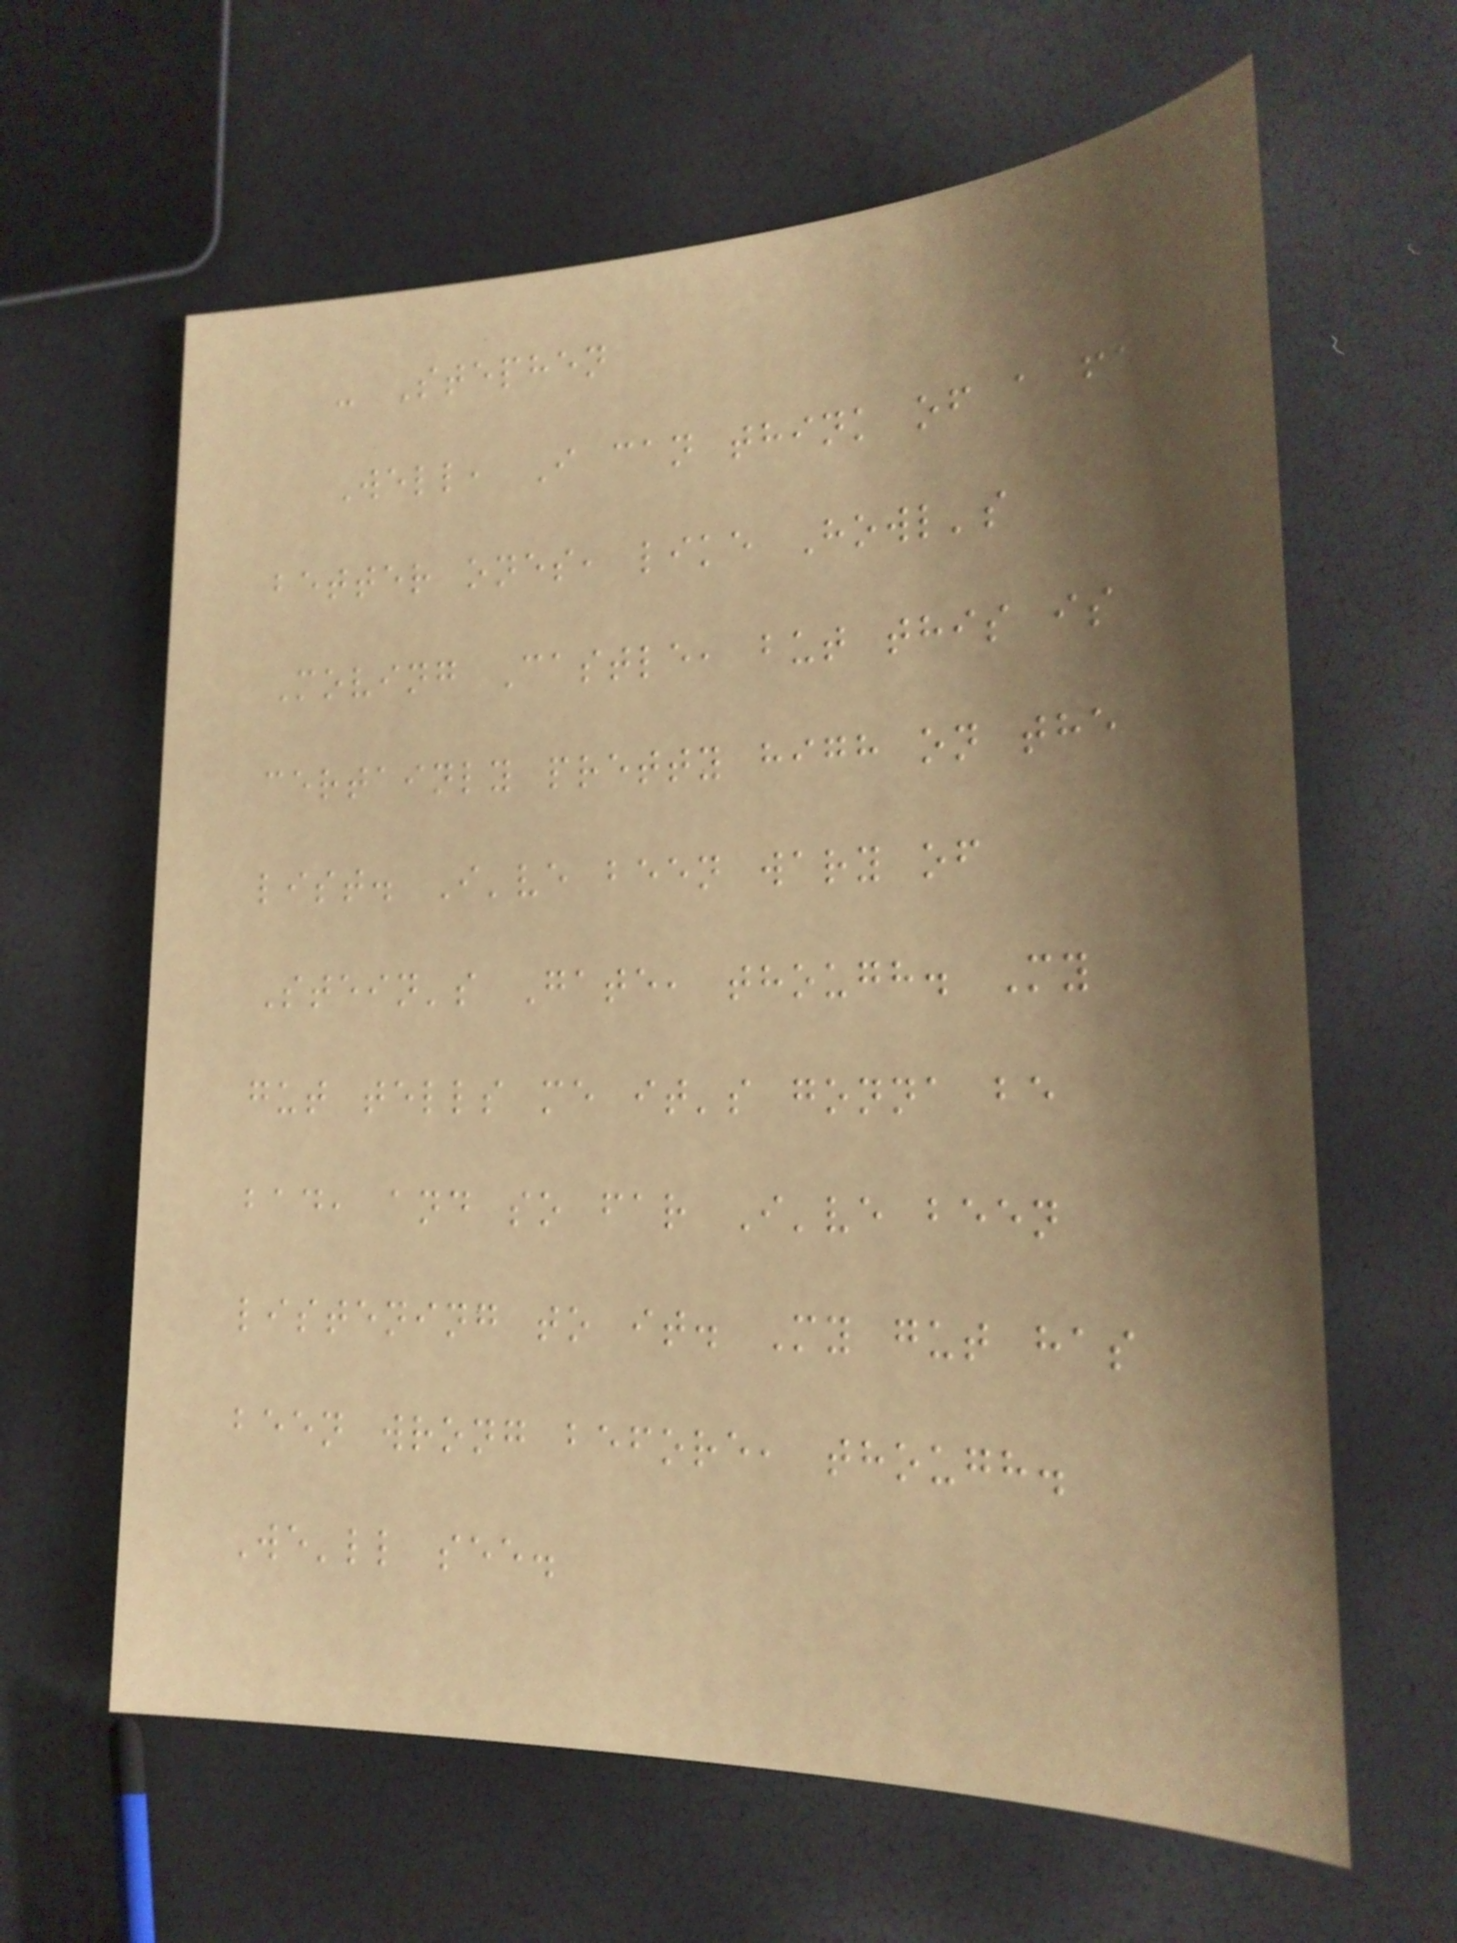- Stephen
Well, I can think of a few
better ones, like Howl's
Moving Castle, but this is
certainly pretty high on the
list. I've been wary of
Stein's Gate, though. My
gut tells me it's gonna be
bad, and so far I've been
listening to it. My gut has
been wrong before, though.
We'll see.
